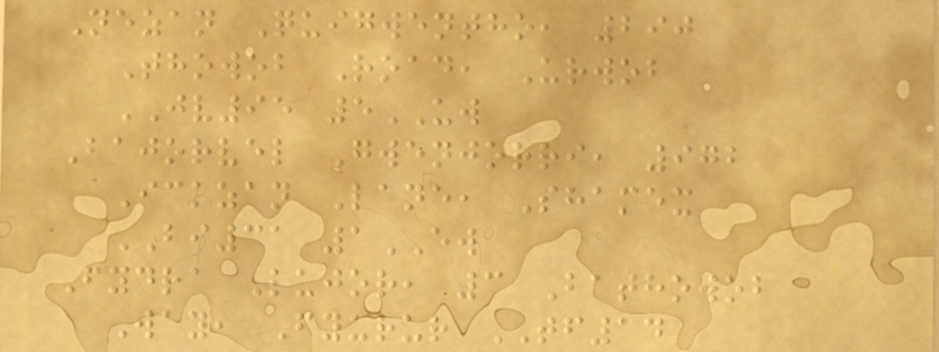Nezan Quigwentho, 290
Thowob Road, Urwob
JV95 5UW
Bajorvel Gwenjorri, 972
Ickzan Lane, Shamex
BI31 1EW
Fydra Lujor, 3 Bathowob
Way, Fyurur TF14
